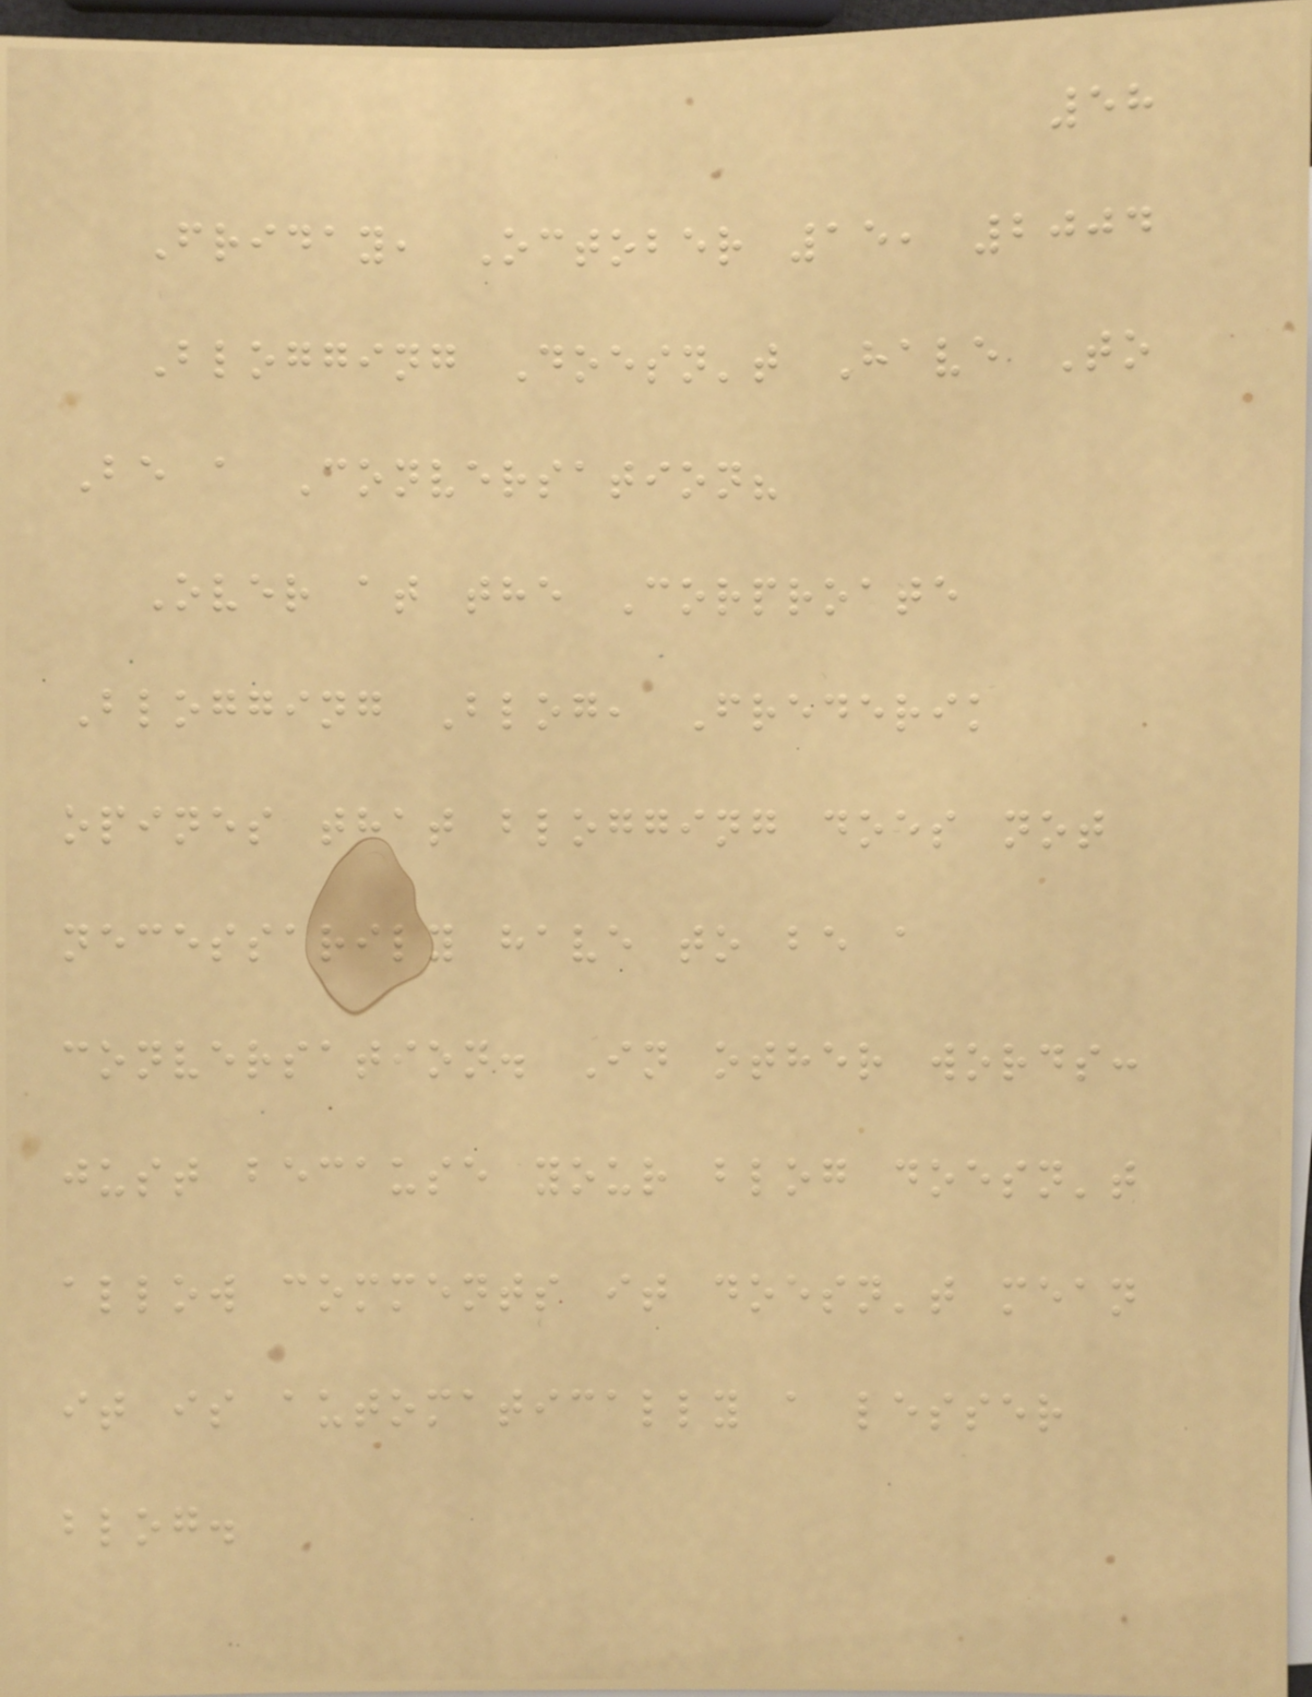58
Friday, October 15, 2004
Blogging Doesn't Have To
Be a Conversation?
Over at the Corproate
Blogging Blog, Frederik
opines that blogging does not
necessarily have to be a
conversation. In other words:
just because your blog doesn't
allow comments it doesn't mean
it is automatically a lesser
blog.
